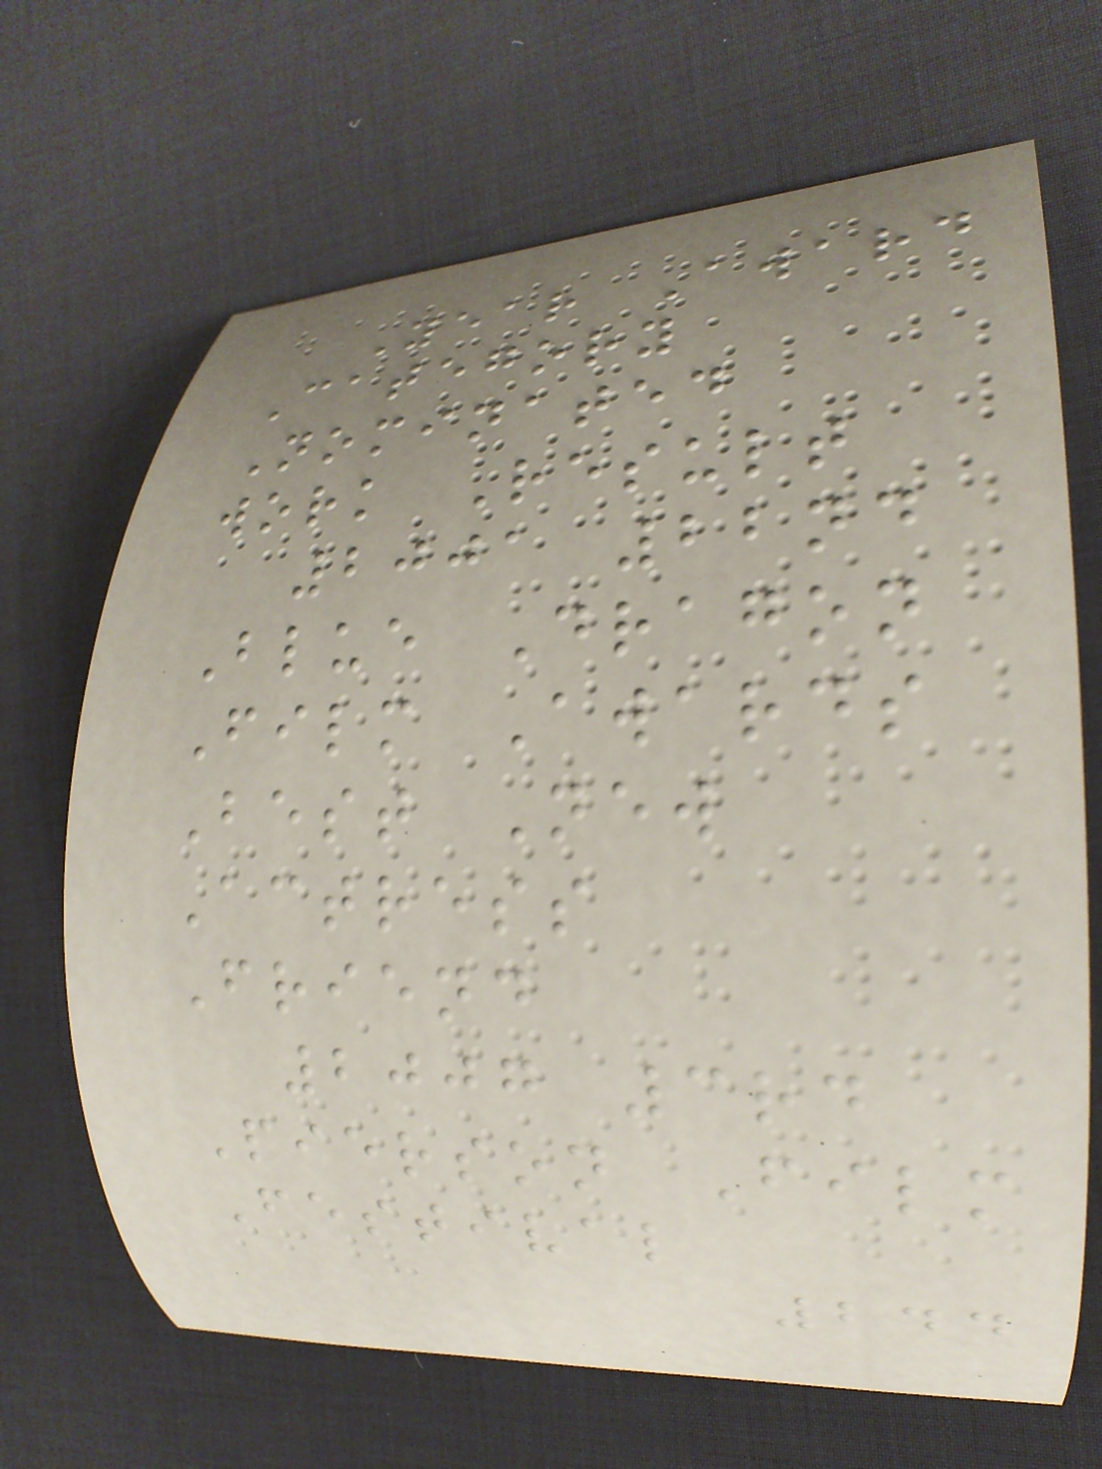Year Award
Category
Nominated
work Result
2001 22nd
Blue Dragon
Film Awards
Best New
Actress
Friend
2007 3rd
Pierson Film
Festival
244
